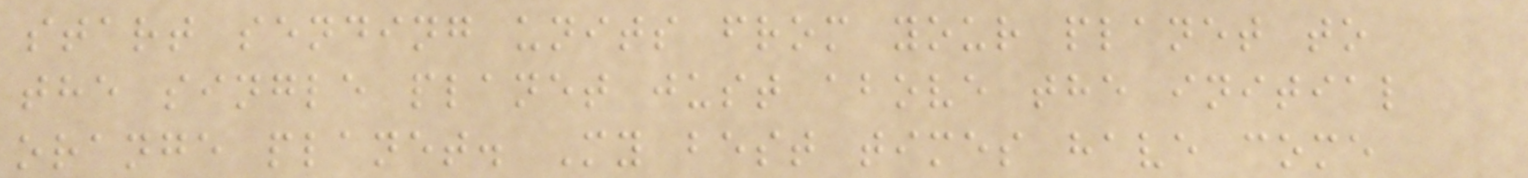start sending units from your planet to
the single planet just above the initial
orange planet. My best times have come
